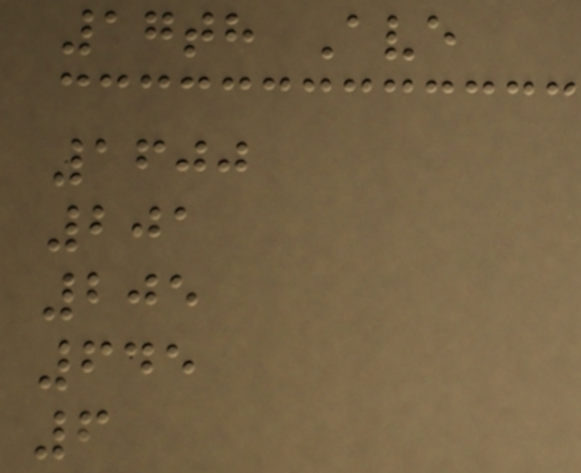17th Ave
1600
201
205
645
6
